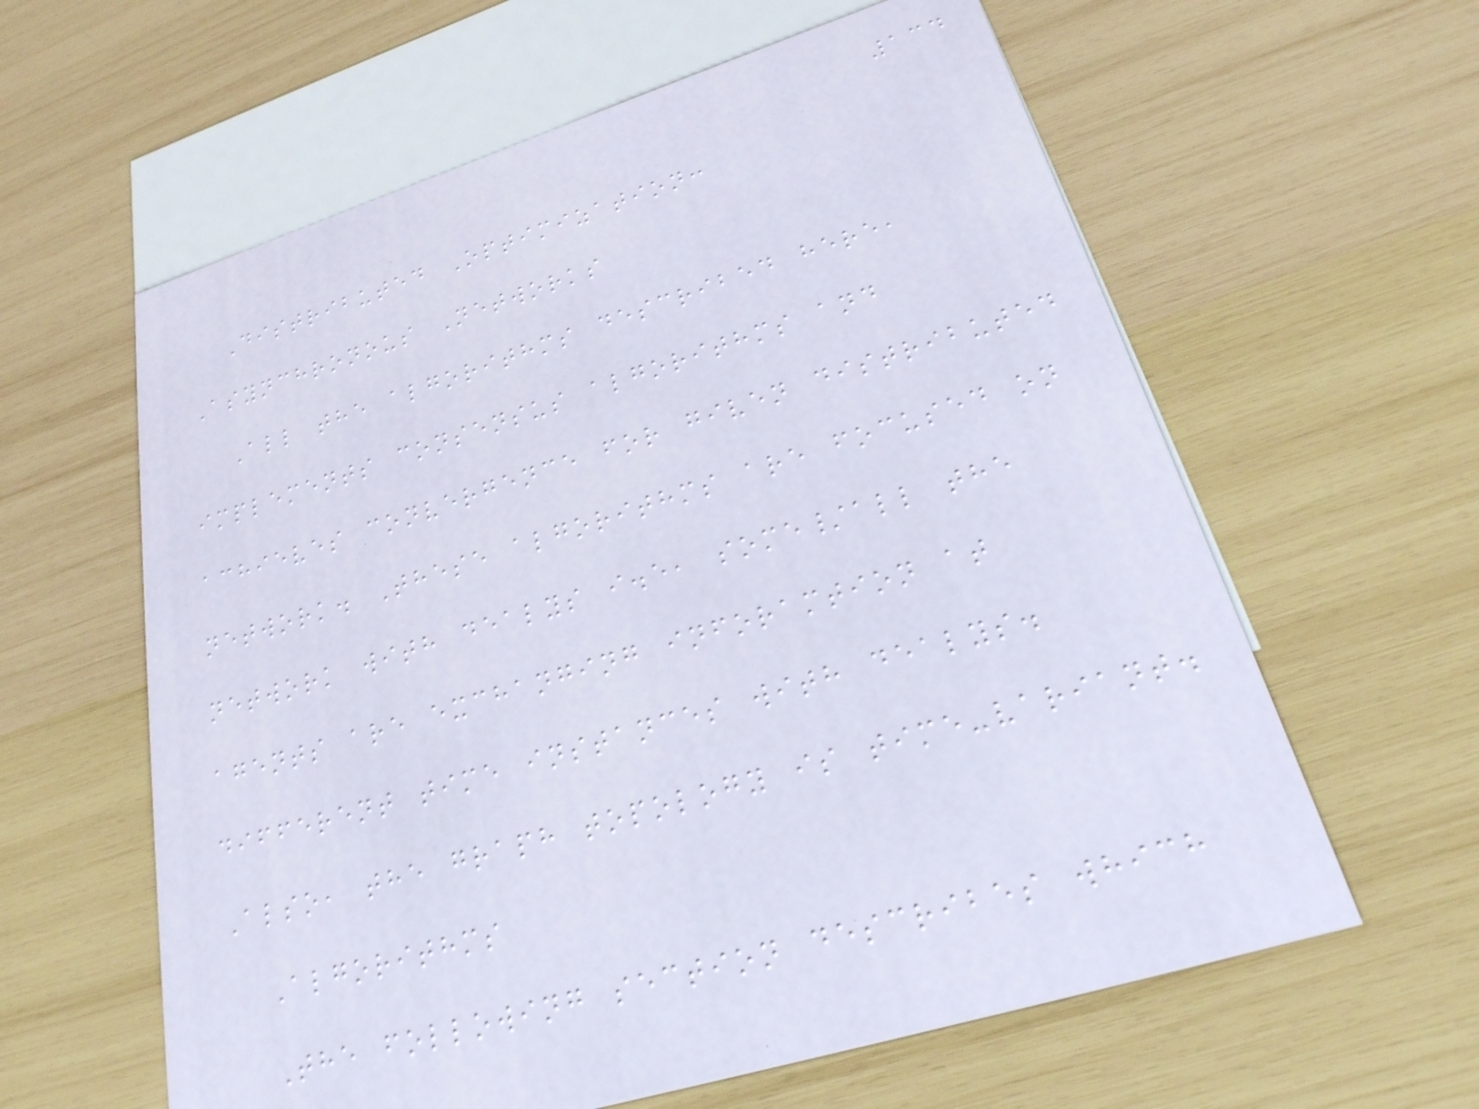134
Distributed Optimization:
Asynchronous Networks
All the algorithms described here,
implements consensus algorithms and
achieves convergence for given distributed
network. These algorithms are focused on
network with dealys i.e, some/all the
agents are exchanging inforamtion at
different time instances with dealys.
Also, the graph topology is time-variant.
Algorithms
The following section describes which
